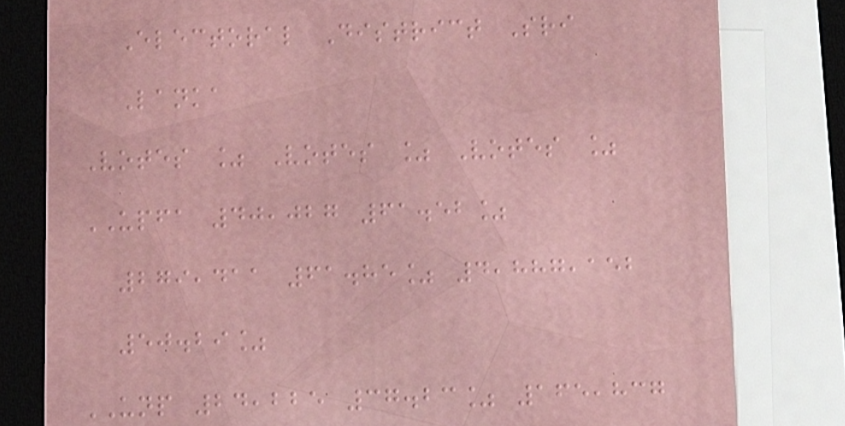Electoral District Sri
Lanka
Votes % Votes % Votes %
UPFA 40,027 61.52%
279,411 61.85% 4,887,152
50.29%
UNP 24,225 37.23% 165,837
